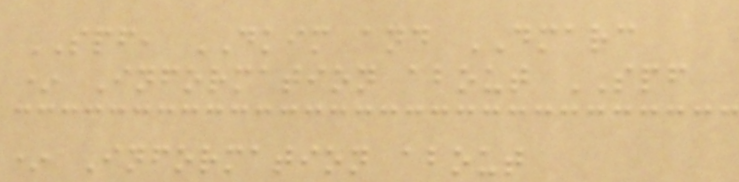SPF, DKIM and DMARC
* Information about SPF
* Information about
